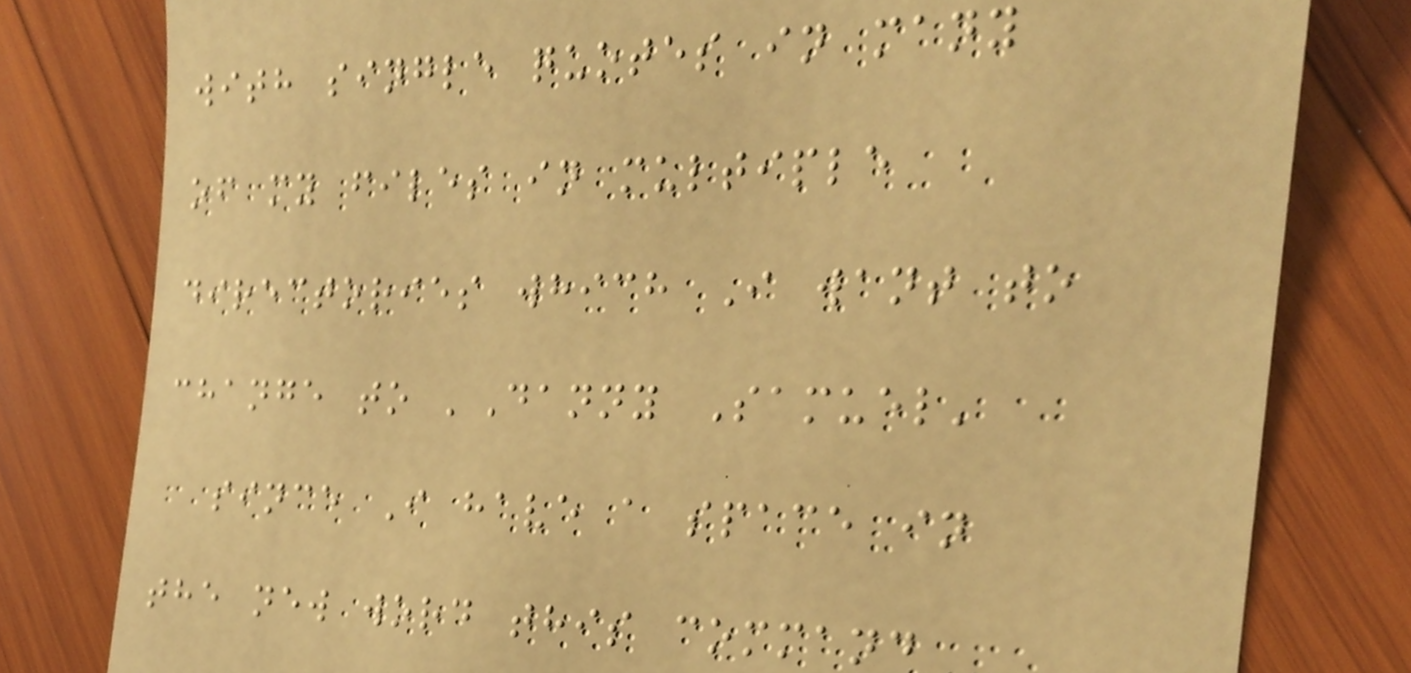with single quotes in many
of my files in multiple
directories which I want to
change to 'Danny Samuel'
since I have a space in
the new word this command
